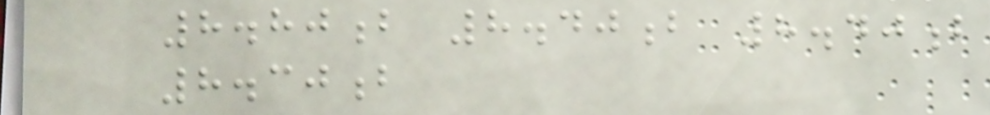8.80b 8.40b 8.40b
8.30b
